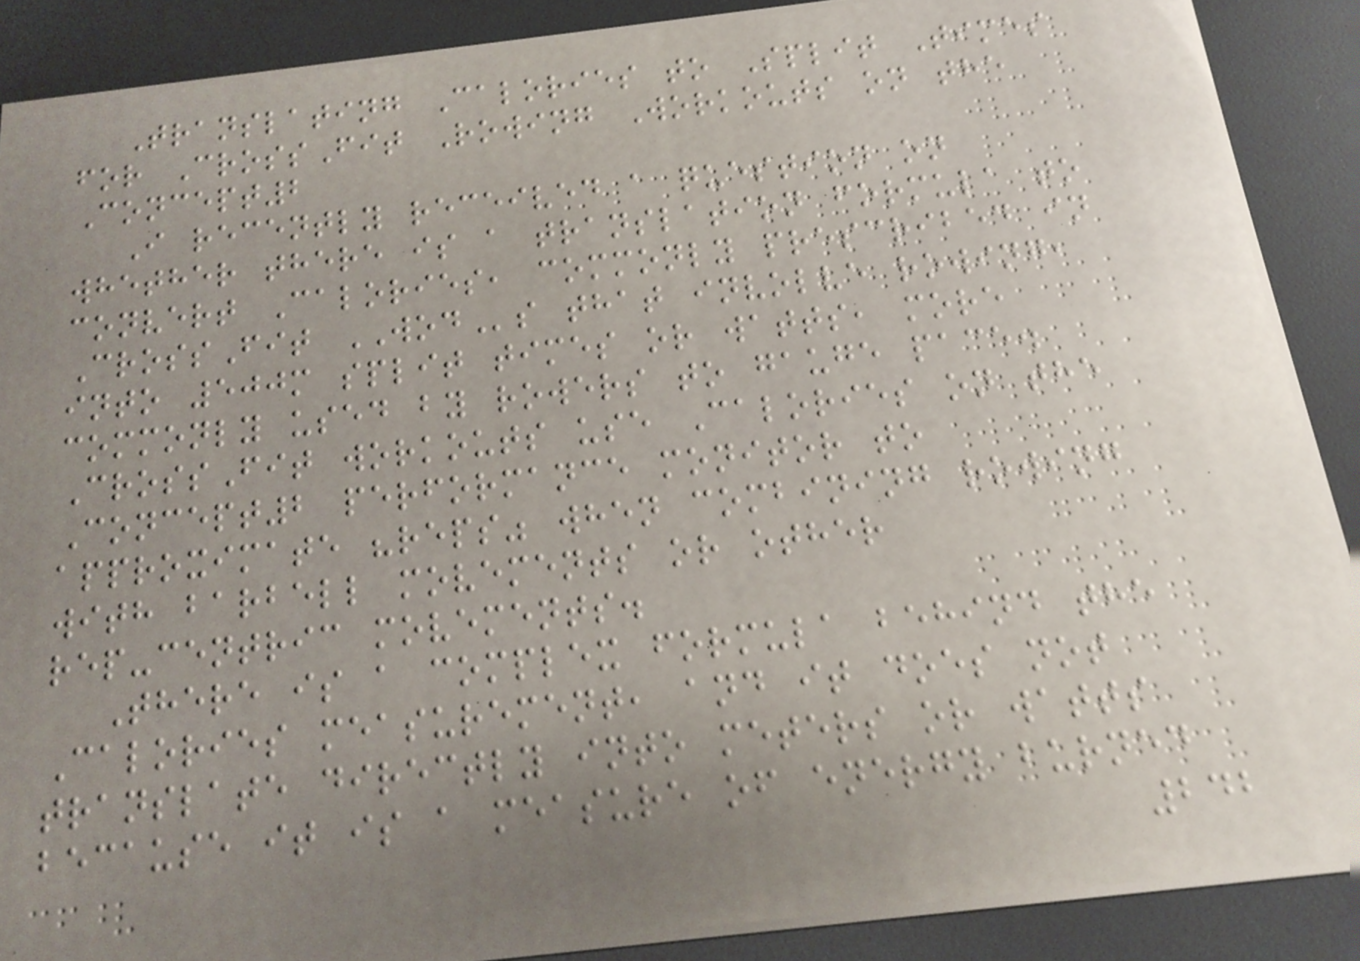Translating Calories to Split Times
for CrossFit Rowing Workouts on the
Concept2
I recently received a question on
whether there is a translation formula to
convert Calories, commonly prescribed in
CrossFit WODs that involve rowing,
into 500m split times or watts, more
commonly used by rowers to gauge pace.
CrossFit workouts use Calories on the
Concept2 performance monitor to
approximate "reps" when combining rowing
with barbell movements or other
rep-centric movements.
There is a complex formula behind the
Calories measurement, and it does not
translate directly into meters or watts
because it is a measure of energy burned
242
